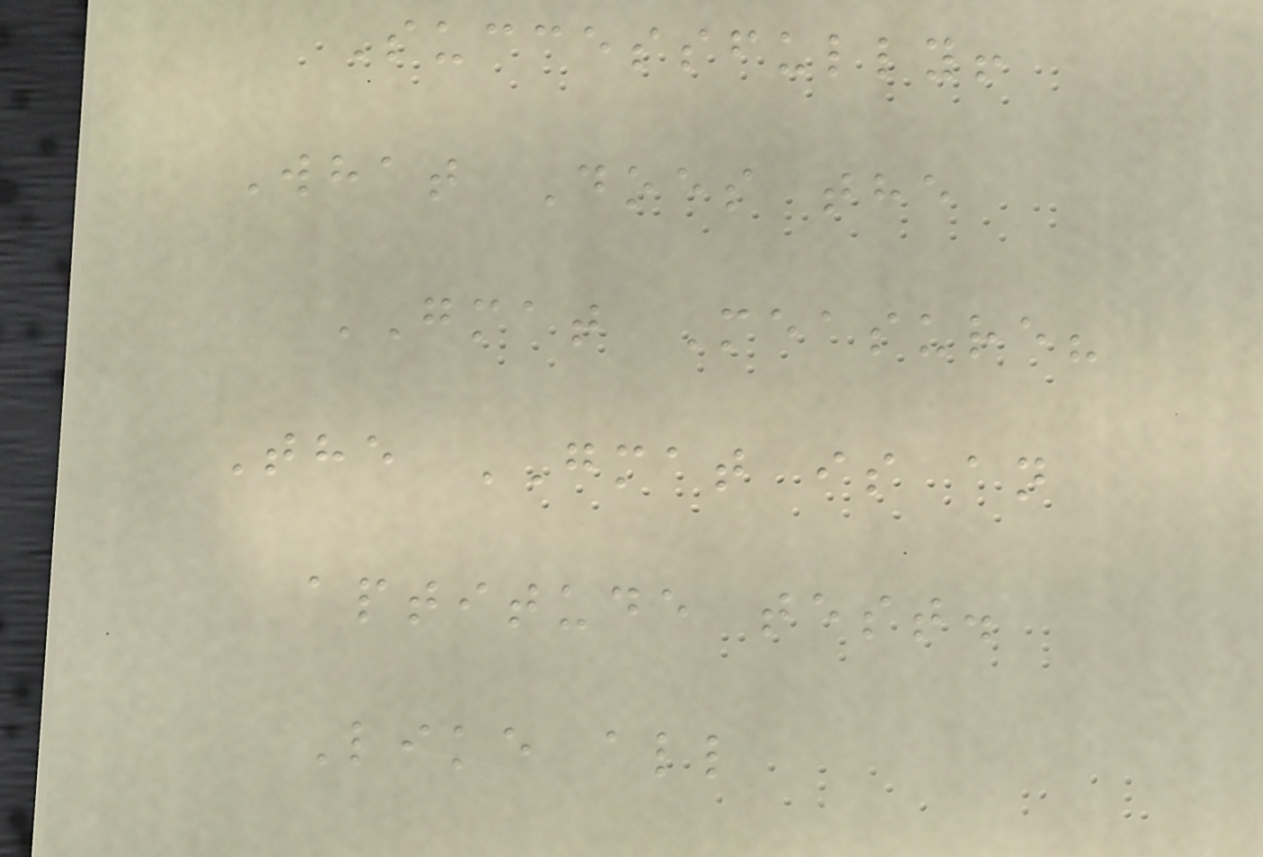Successfully!
What Does the
GMAT Measure?
The GMAT is an
aptitude test.
Like all
